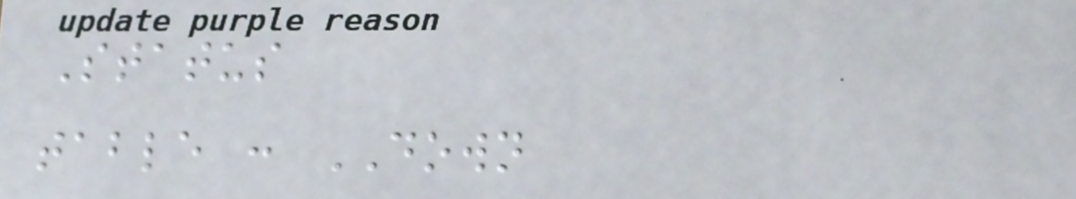Status
table : DOWN
